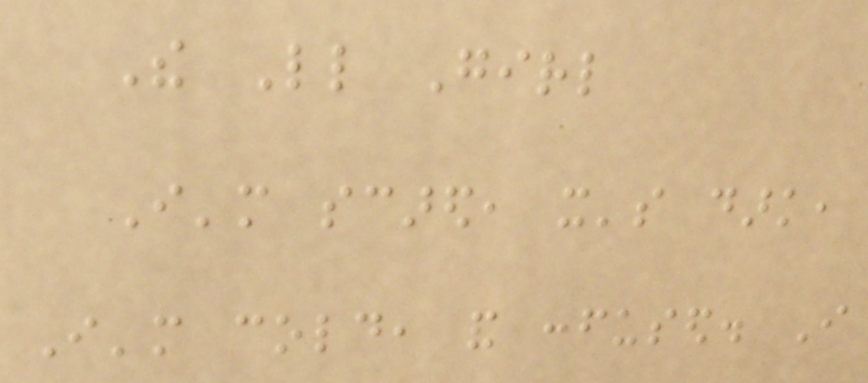The Little Girl
I'm scared, it's dark,
I'm cold, and confused. I
